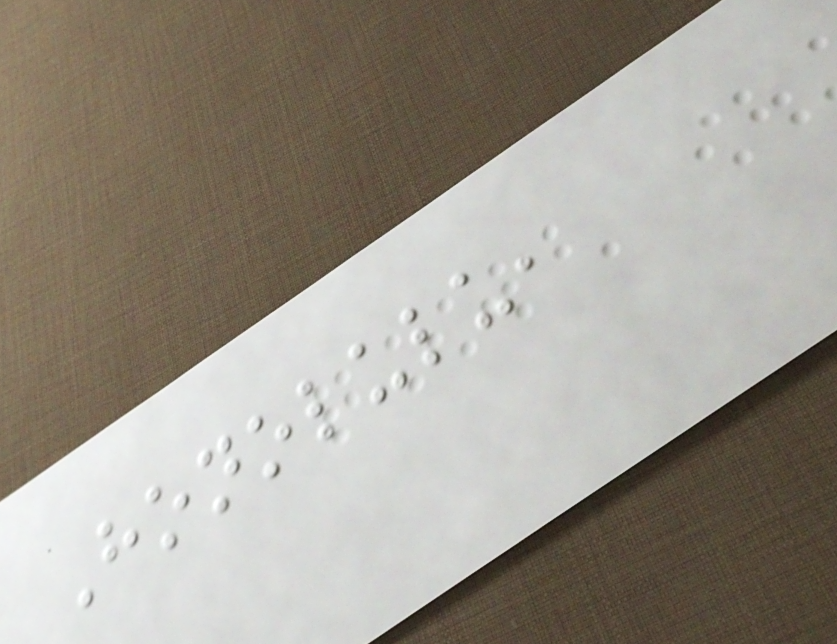Honolulu,
